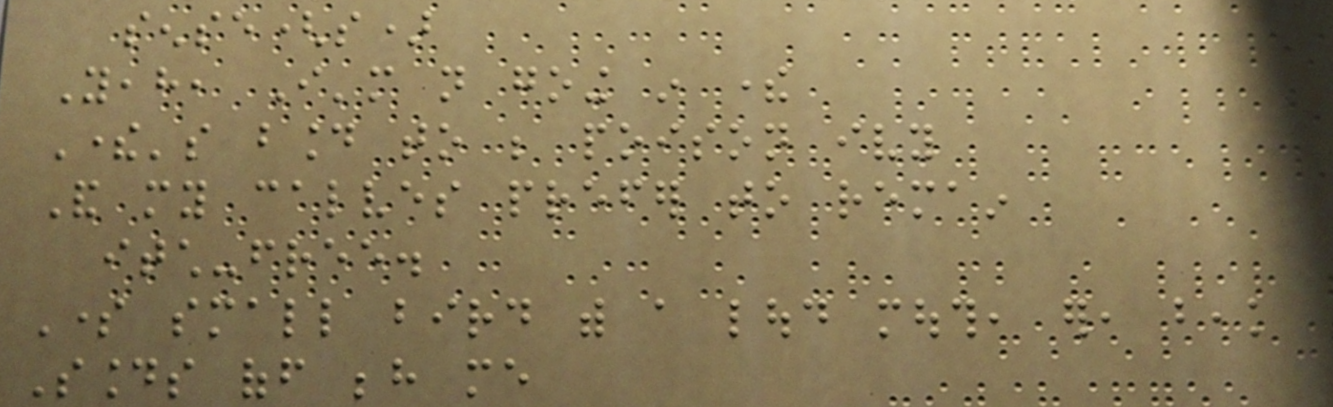sense(s)
Yeah, I'm not going in there
There's bound to be poison ivy
And my calves prefer to remain
itch-free.
Some small bird with a loud mouth, er, beak
Sounds off behind me
